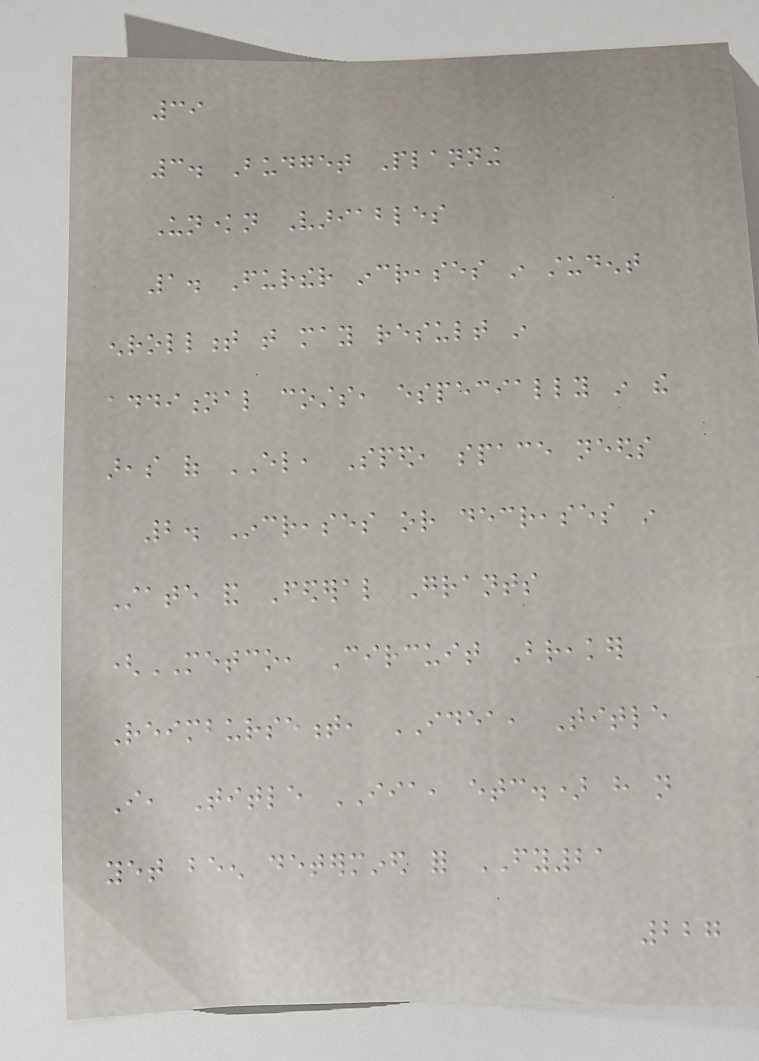39
3. Budget Planning
Unknown Variables
1. Further increases in student
enrollment that may result in
additional costs, especially in the
areas of EL, Sped, space needs
2. Increases or decreases in
State and Federal Grants
(METCO, Circuit Breaker
Reimbursement, IDEA, Title
I, Title IIA, etc.) have not
yet been determined for FY21
227
